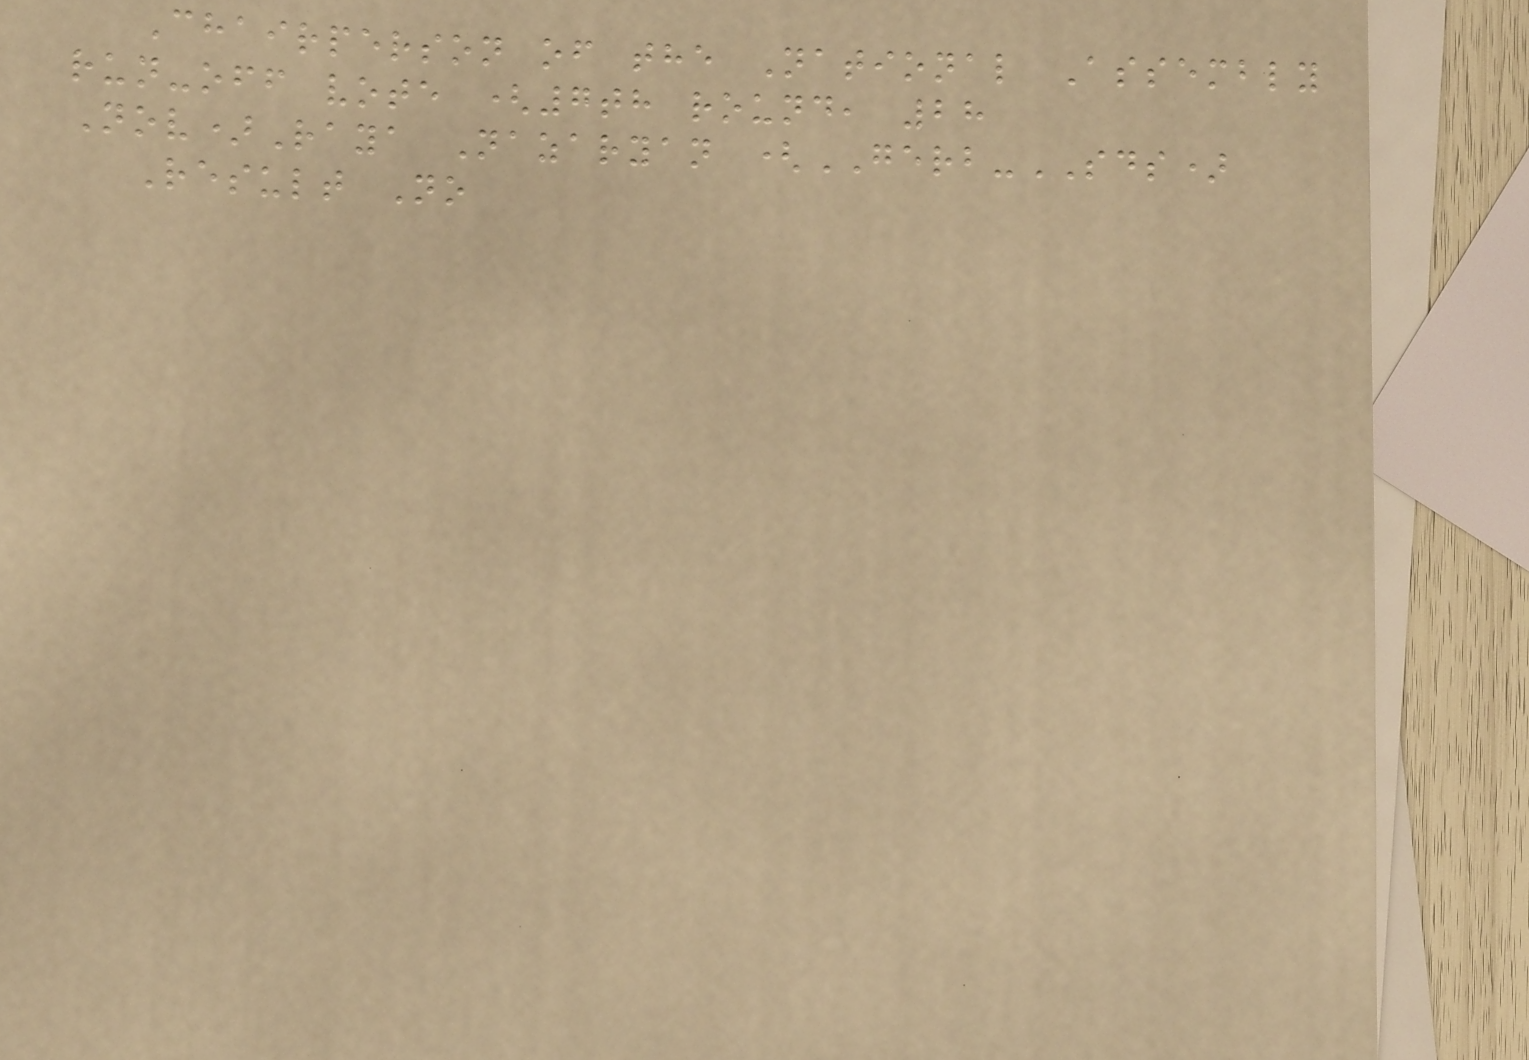Chairperson of the National Assembly
run-off vote (7th round, 28
Nov)Raya Nazaryan (GERB-SDS)
Result No
